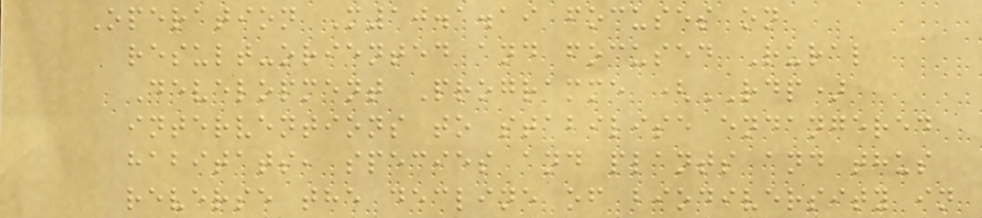Operation M10.1.19 focuses on
result-oriented and focused Rural
Development Programme (RDP)
interventions to stabilise endangered
habitats, species and plants and thus
reverse the decline of biodiversity in
